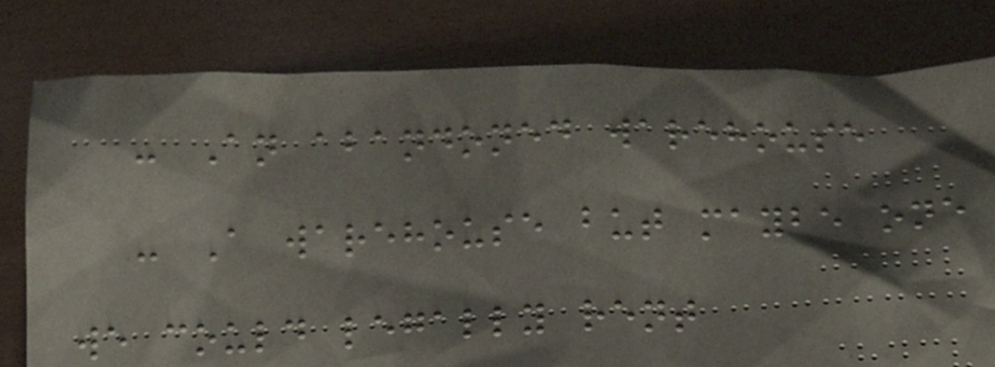- An abandoned warehouse
- A warehouse but maybe one
we could legally rent
